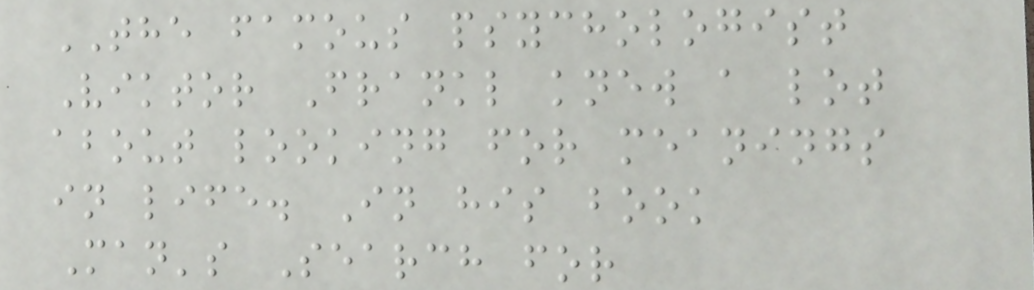THE famous psychologist
Viktor Frankl knew a lot
about looking for meanings
in life. In his book
Man's Search for
